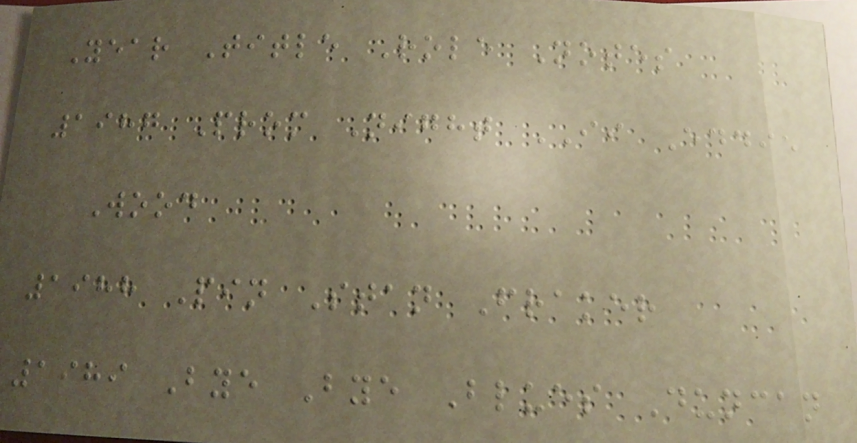Year Title Role Notes
1987 Prom Night II Eddie
Wood
1988 Pin Stan Fraker
1989 Bye Bye Blues Duncan
